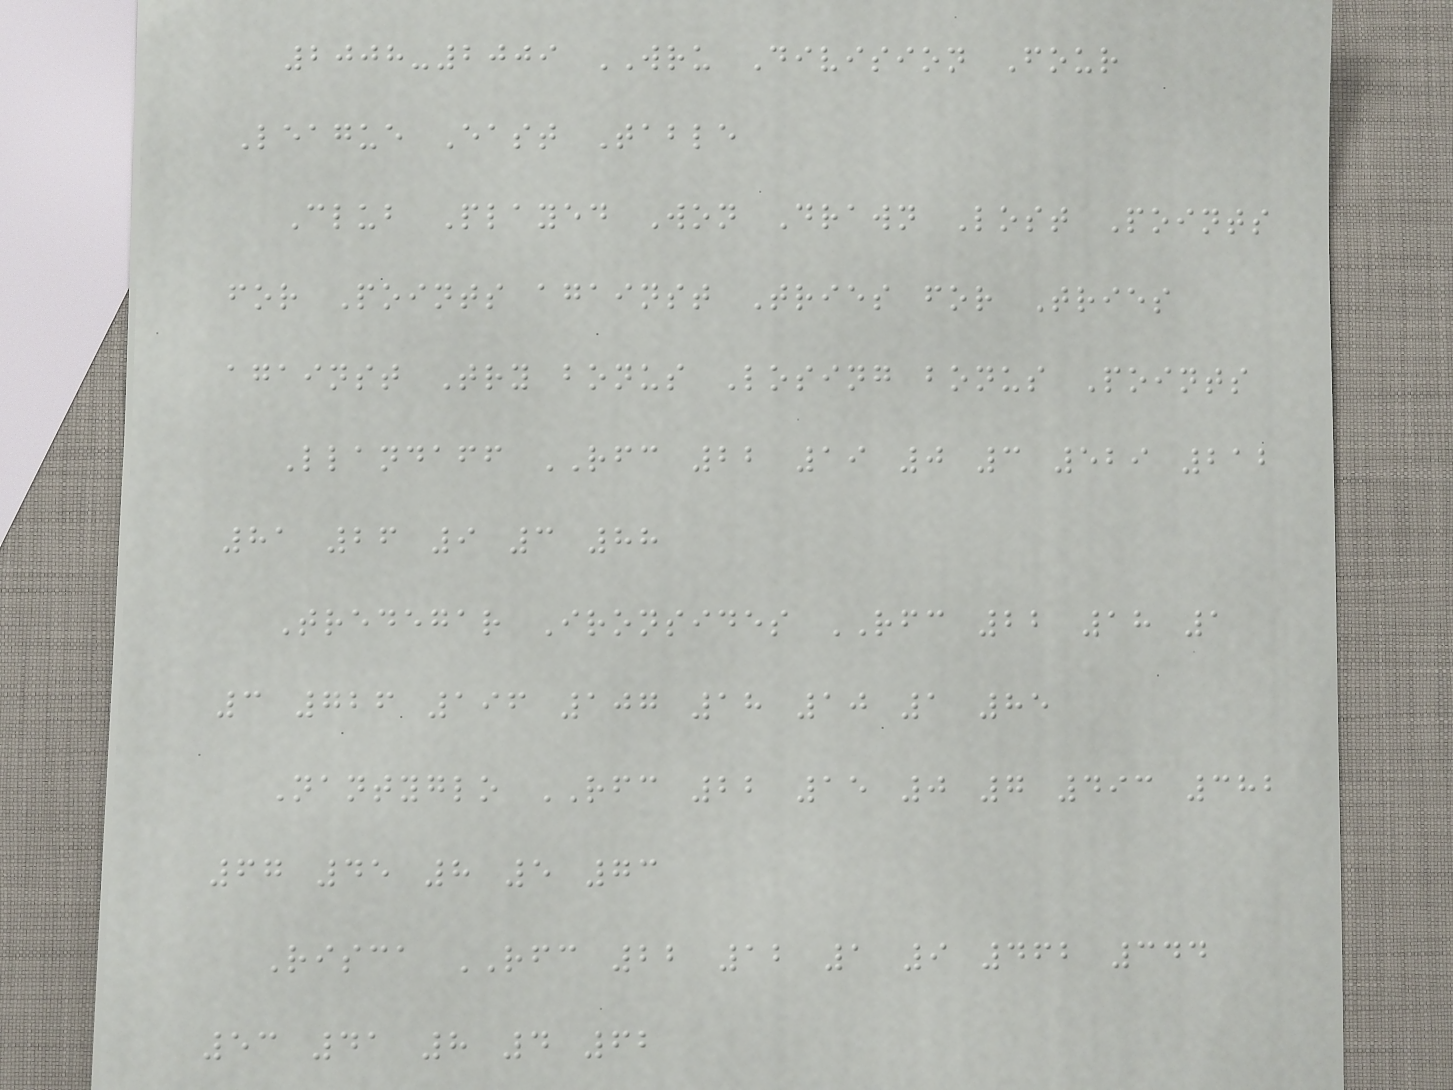2008-2009 WRU Division Four
League East Table
Club Played Won Drawn Lost Points
for Points against Tries for Tries
against Try bonus Losing bonus Points
Llandaff RFC 22 19 0 3 529 212
81 26 9 3 88
Tredegar Ironsides RFC 22 18 1
3 726 196 107 18 10 1 85
Nantyglo RFC 22 15 0 7 493 382
67 45 8 5 73
Risca RFC 22 12 1 9 462 344
53 41 8 4 62
